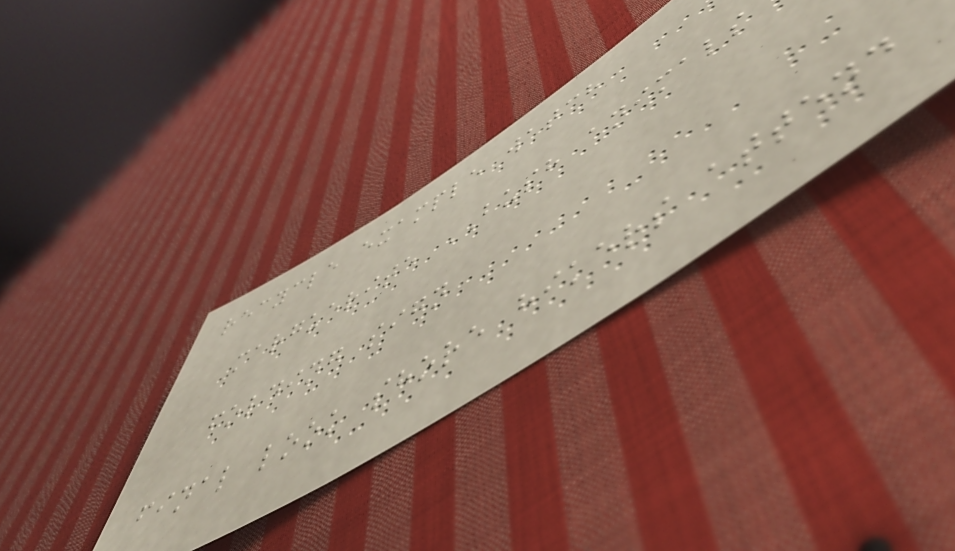recycle example watch
marguerite BUSH animals
folding sign
final look shore hikers attend
